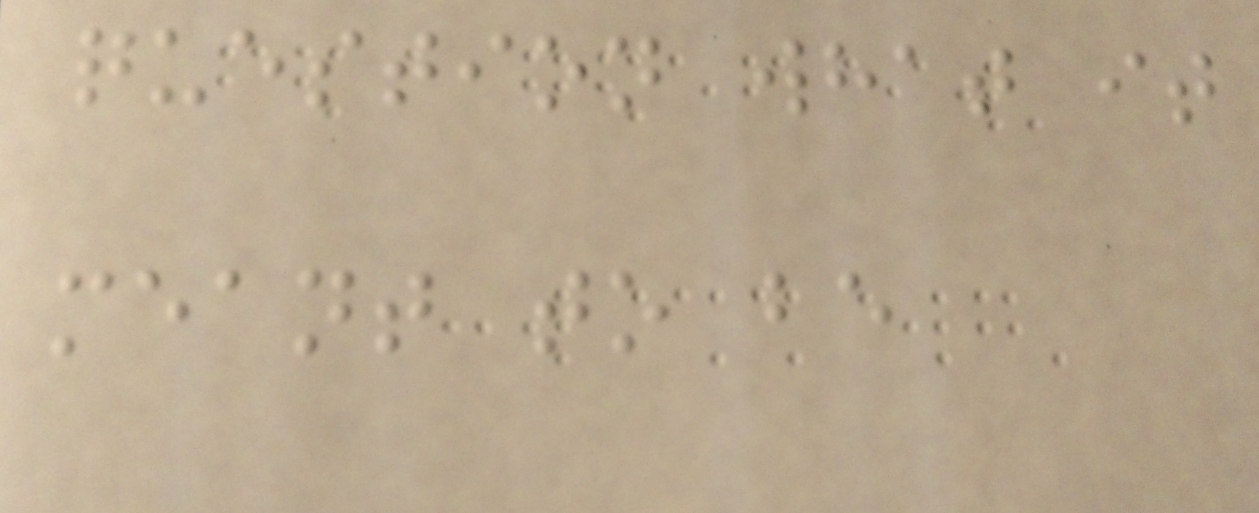question what it
meant to be
